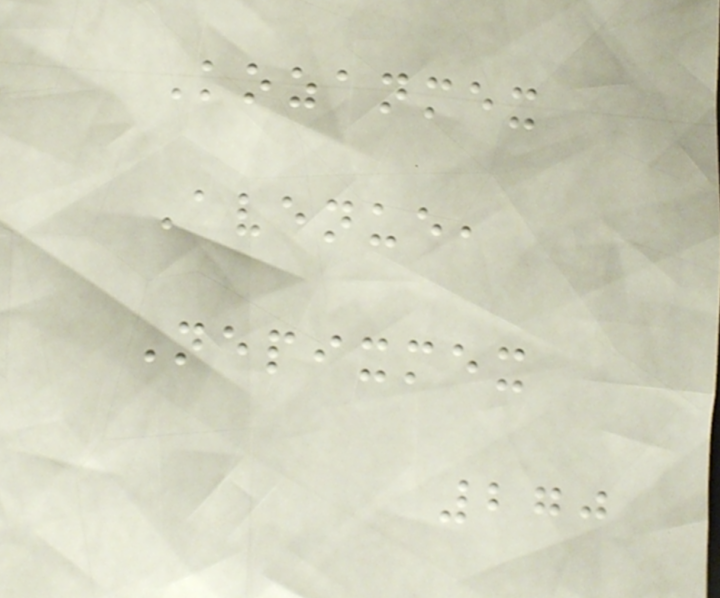Kozanmex
Avenue,
Nepixmex
270
